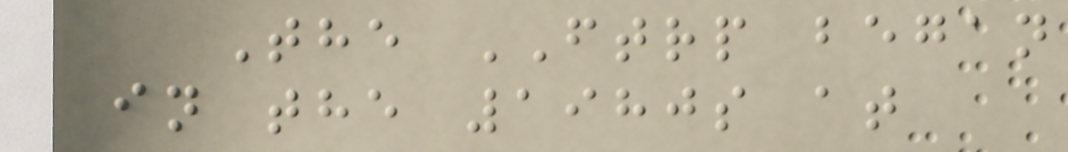The FTRP began
in the 1980s at
